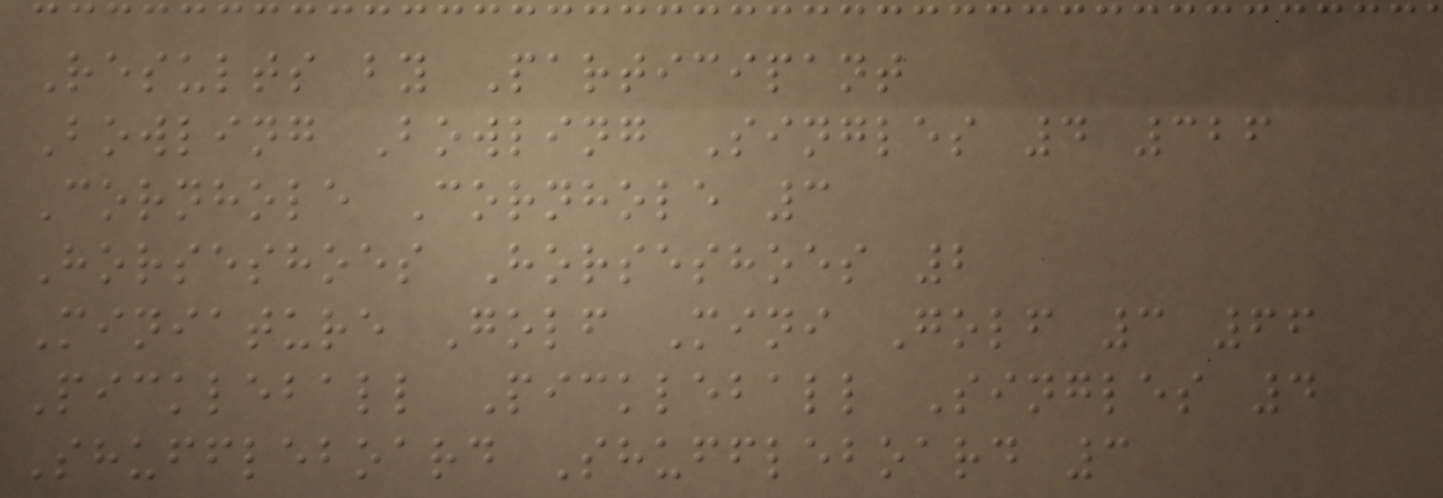Results by Participant
Bowling Bowling Singles 4 326
Cornhole Cornhole 3
Horseshoes Horseshoes 2
Miniature Golf Mini Golf 3 66
Pickleball Pickleball Singles 4
Shuffleboard Shuffleboard 3
